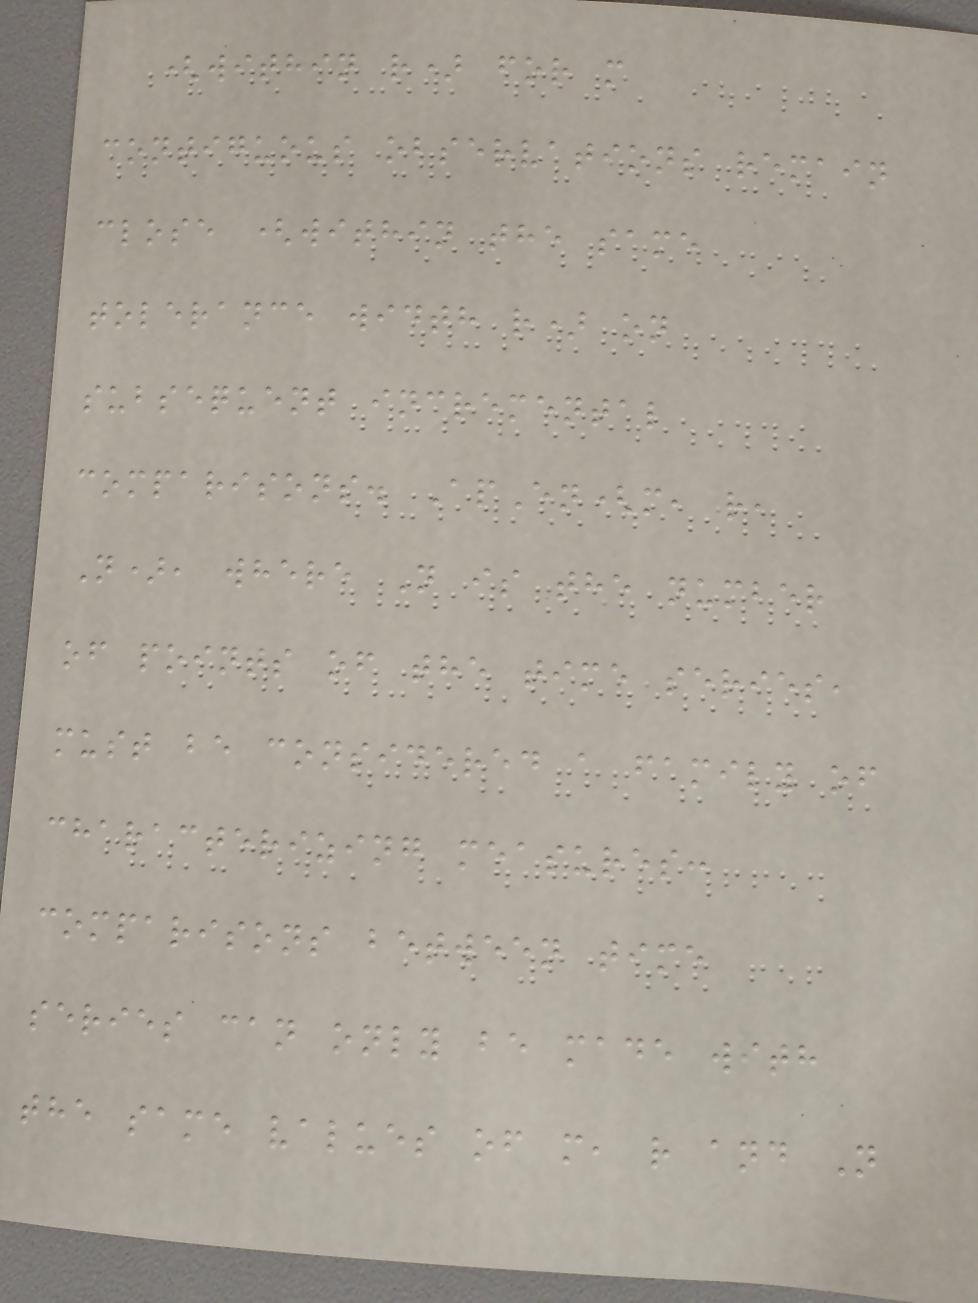(within r) for m
contiguous observations remain
close (within the same
tolerance width r) on
subsequent incremental
comparisons. ApEn(m, r,
N), where N is the number
of points of the time series,
must be considered a family of
characterizing measures:
comparisons between time
series can only be made with
the same values of m, r and N
